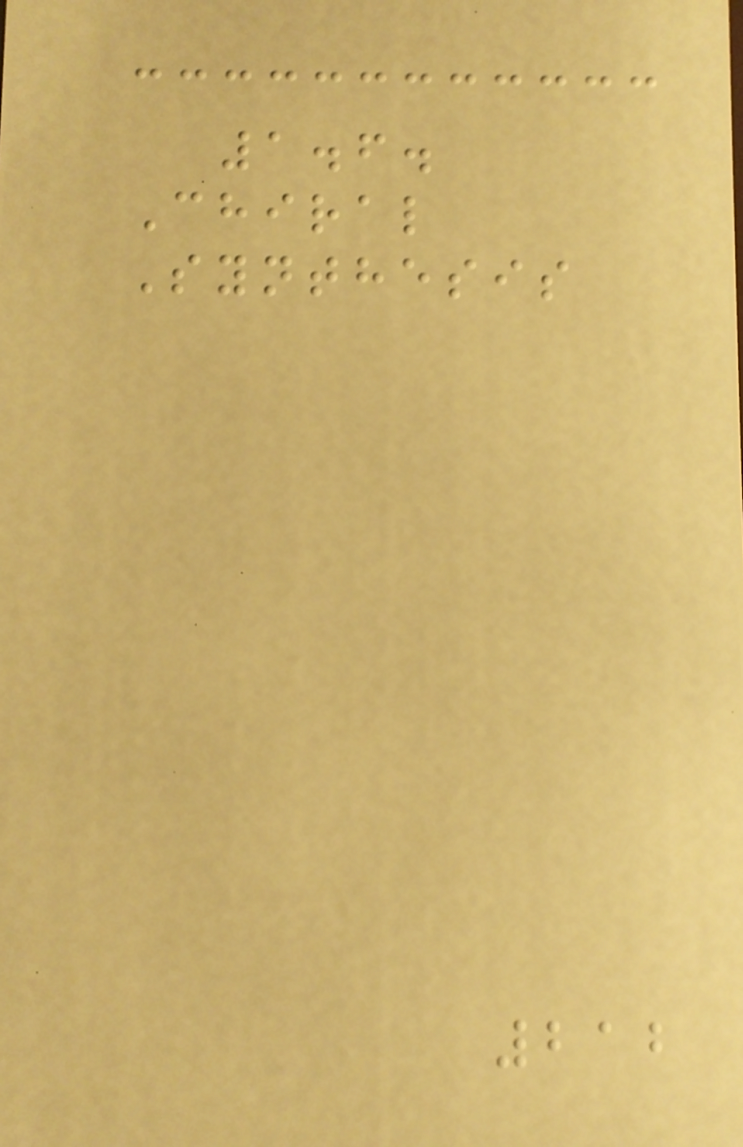1.6.
Chiral
Synthesis
212
